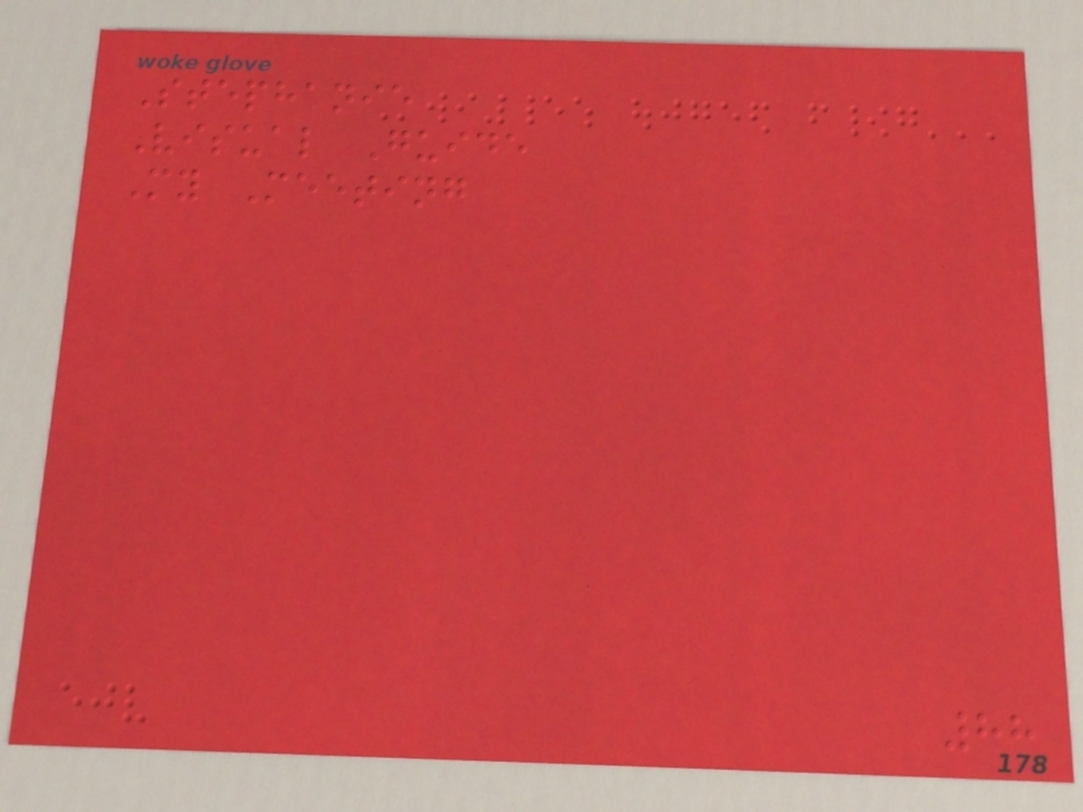Stephanie
Visual Guide
My Meeting
88
